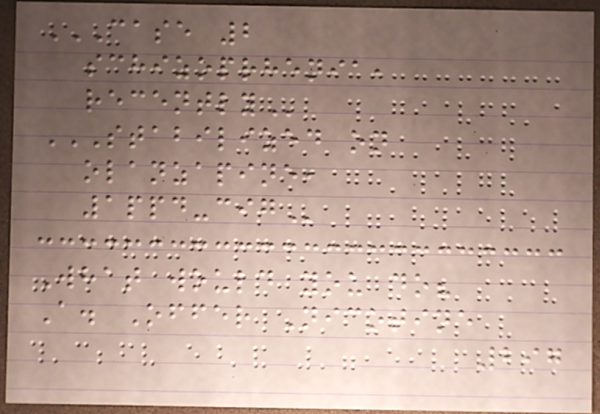CASE 2
SCHIZOPRHENIA,
RECENTLY
STABILIZED ON
OLANZAPINE,
1PPD-CIG
What would you do?
A. Offer Nicotine
297
